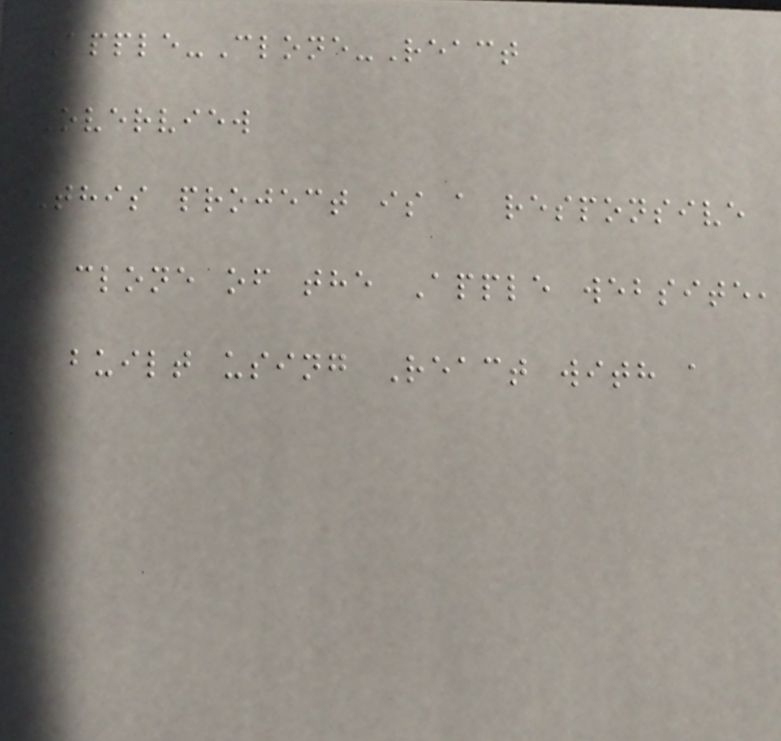Apple-Clone-React
Overview
This project is a responsive
clone of the Apple website,
built using React with a
